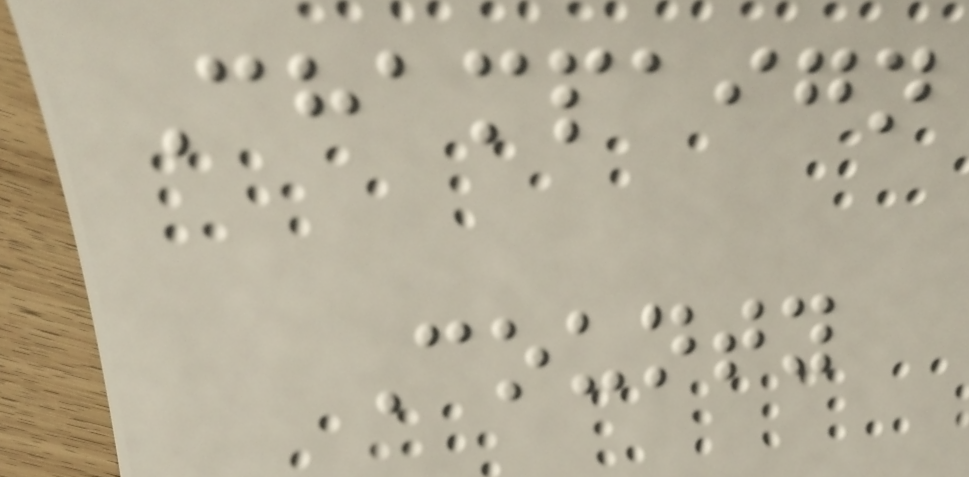Champaign
County
